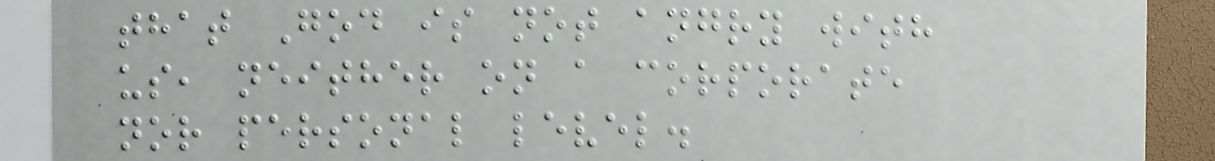that God is not angry with
us, neither on a corporate
nor personal level.
